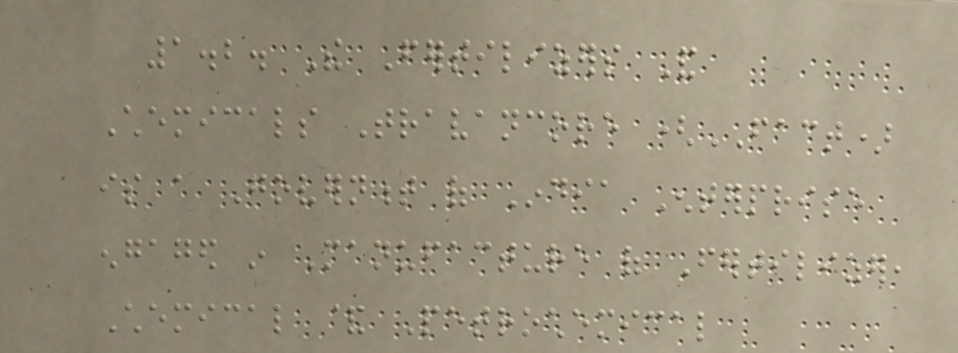1.2. The Fertilizers And
Chemicals Travancore (FACT)
is a Government of India Enterprise
engaged in Manufacture of Fertilizer,
Chemical & Petrochemical
